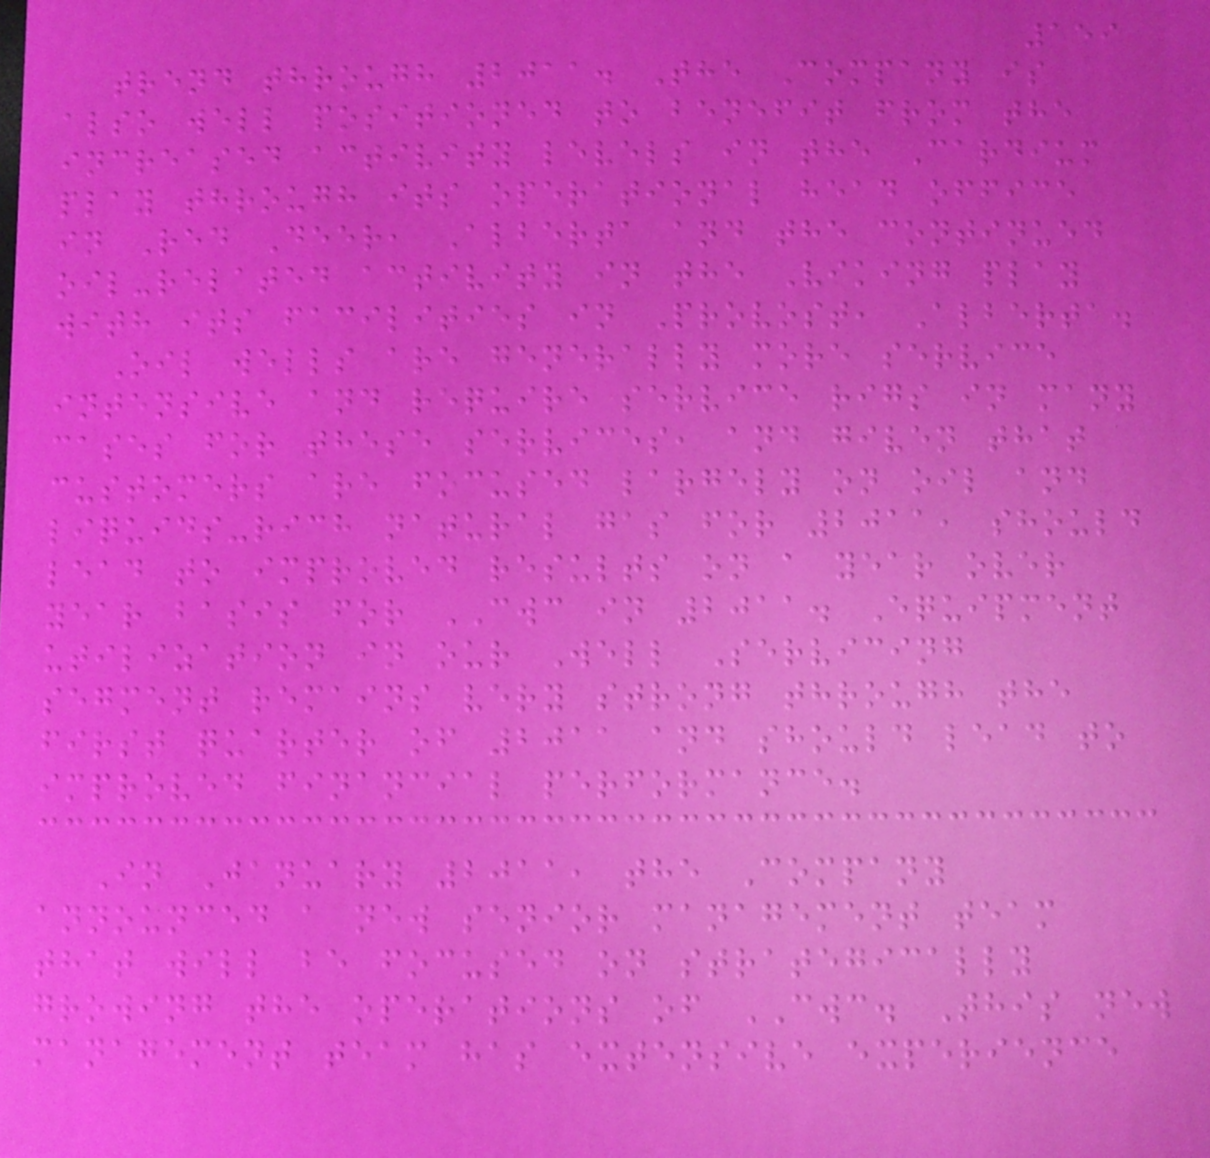159
trend through 2011. The Company is
also well positioned to benefit from the
increased activity levels in the Cardium
play through its operational head office
in Red Deer, Alberta and the continued
oil-related activity in the Viking play
with its facilities in Provost, Alberta.
Oil wells are generally more service
intensive and require service rigs in many
cases for these services, and given that
customers are focused largely on oil and
liquids-rich natural gas for 2011, should
lead to improved results on a year over
year basis for CWC in 2011. Equipment
utilization in our Well Servicing
segment remains very strong through the
first quarter of 2011 and should lead to
improved financial performance.
In January 2011, the Company
announced a new senior management team
that will be focused on strategically
growing the operations of CWC. This new
management team has extensive experience
